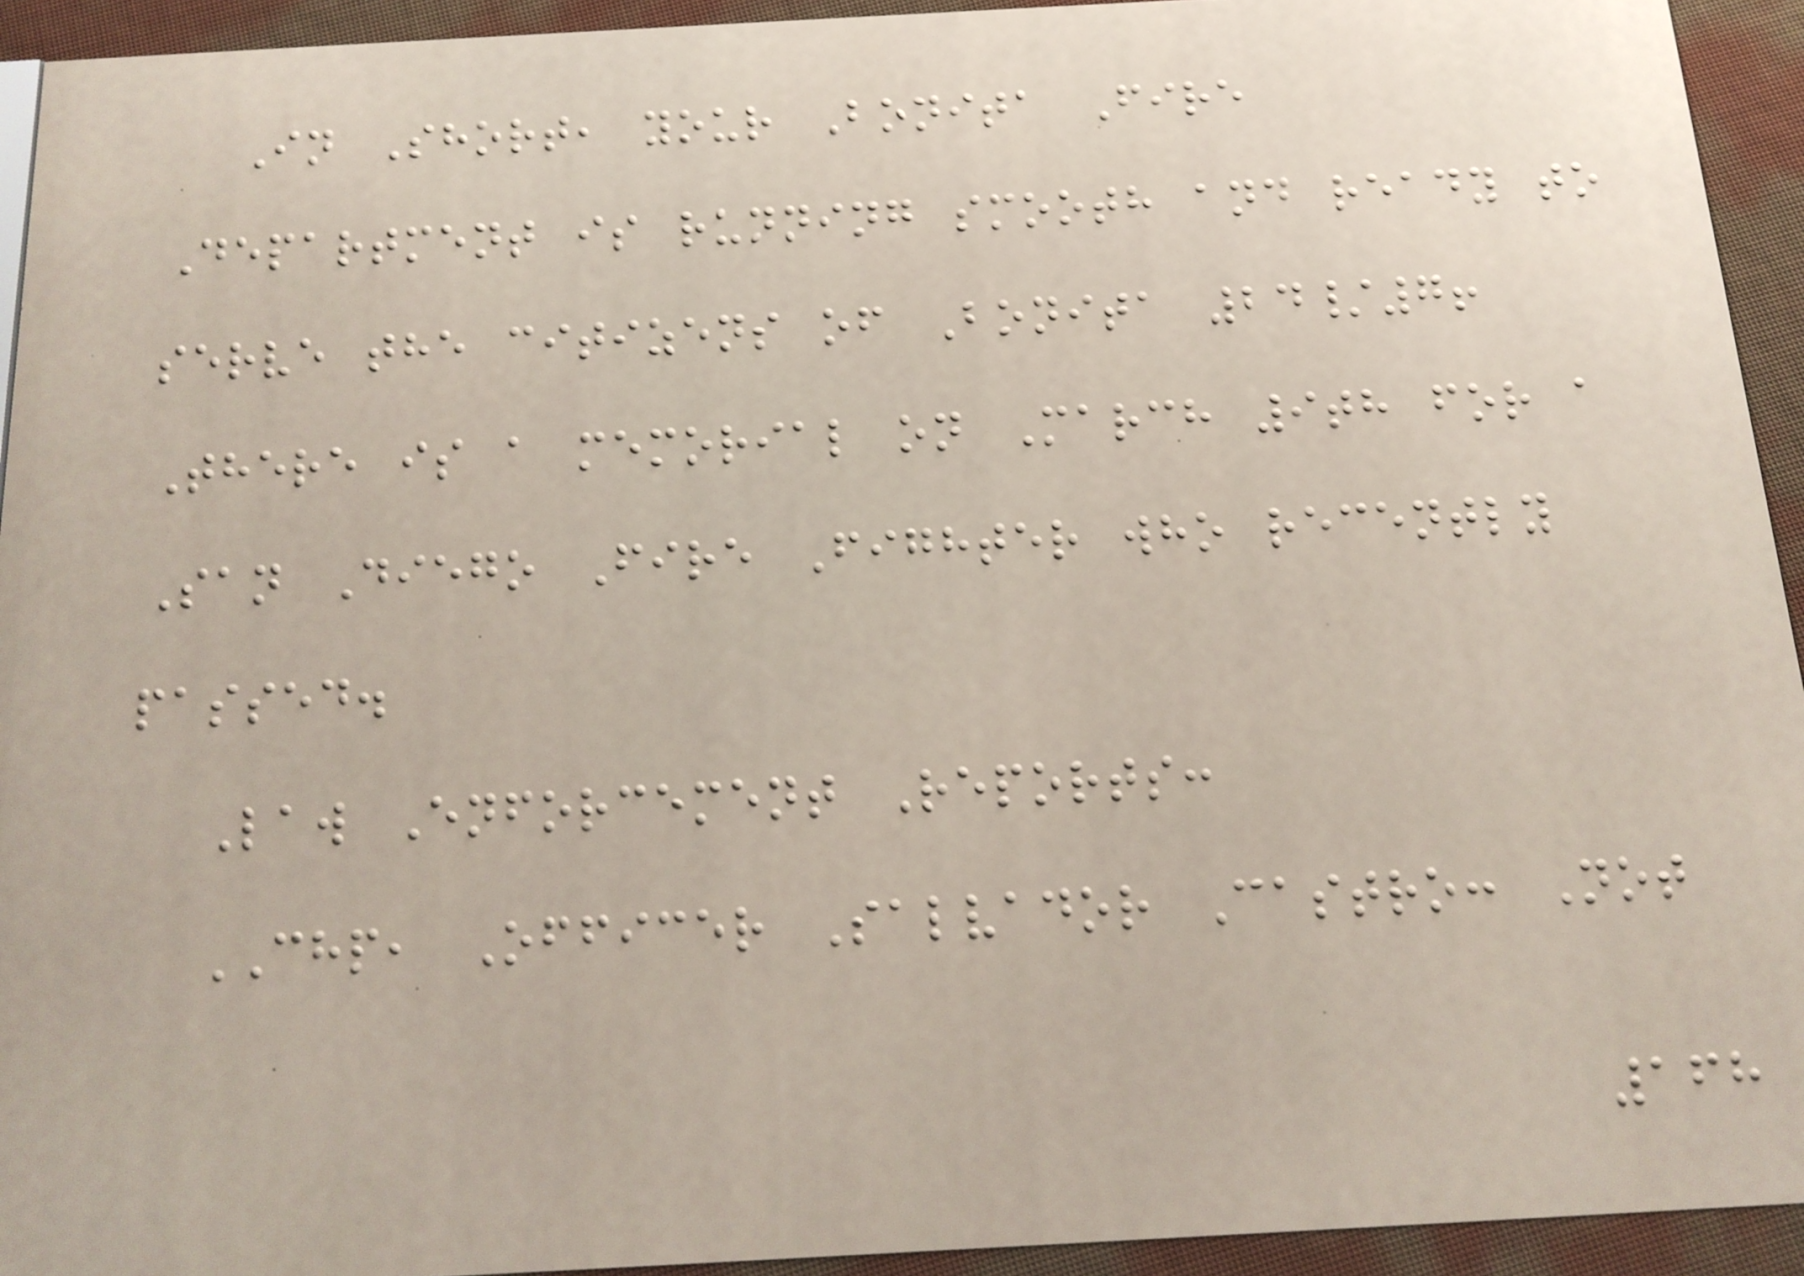In Short, your Bonita Fire
Department is running smooth and ready to
serve the citizens of Bonita 24/7!
There is a memorial on March 9th for a
San Diego Fire Fighter who recently
passed.
Law Enforcement Reports:
CHP, Officer Salvador Castro: Not
168
